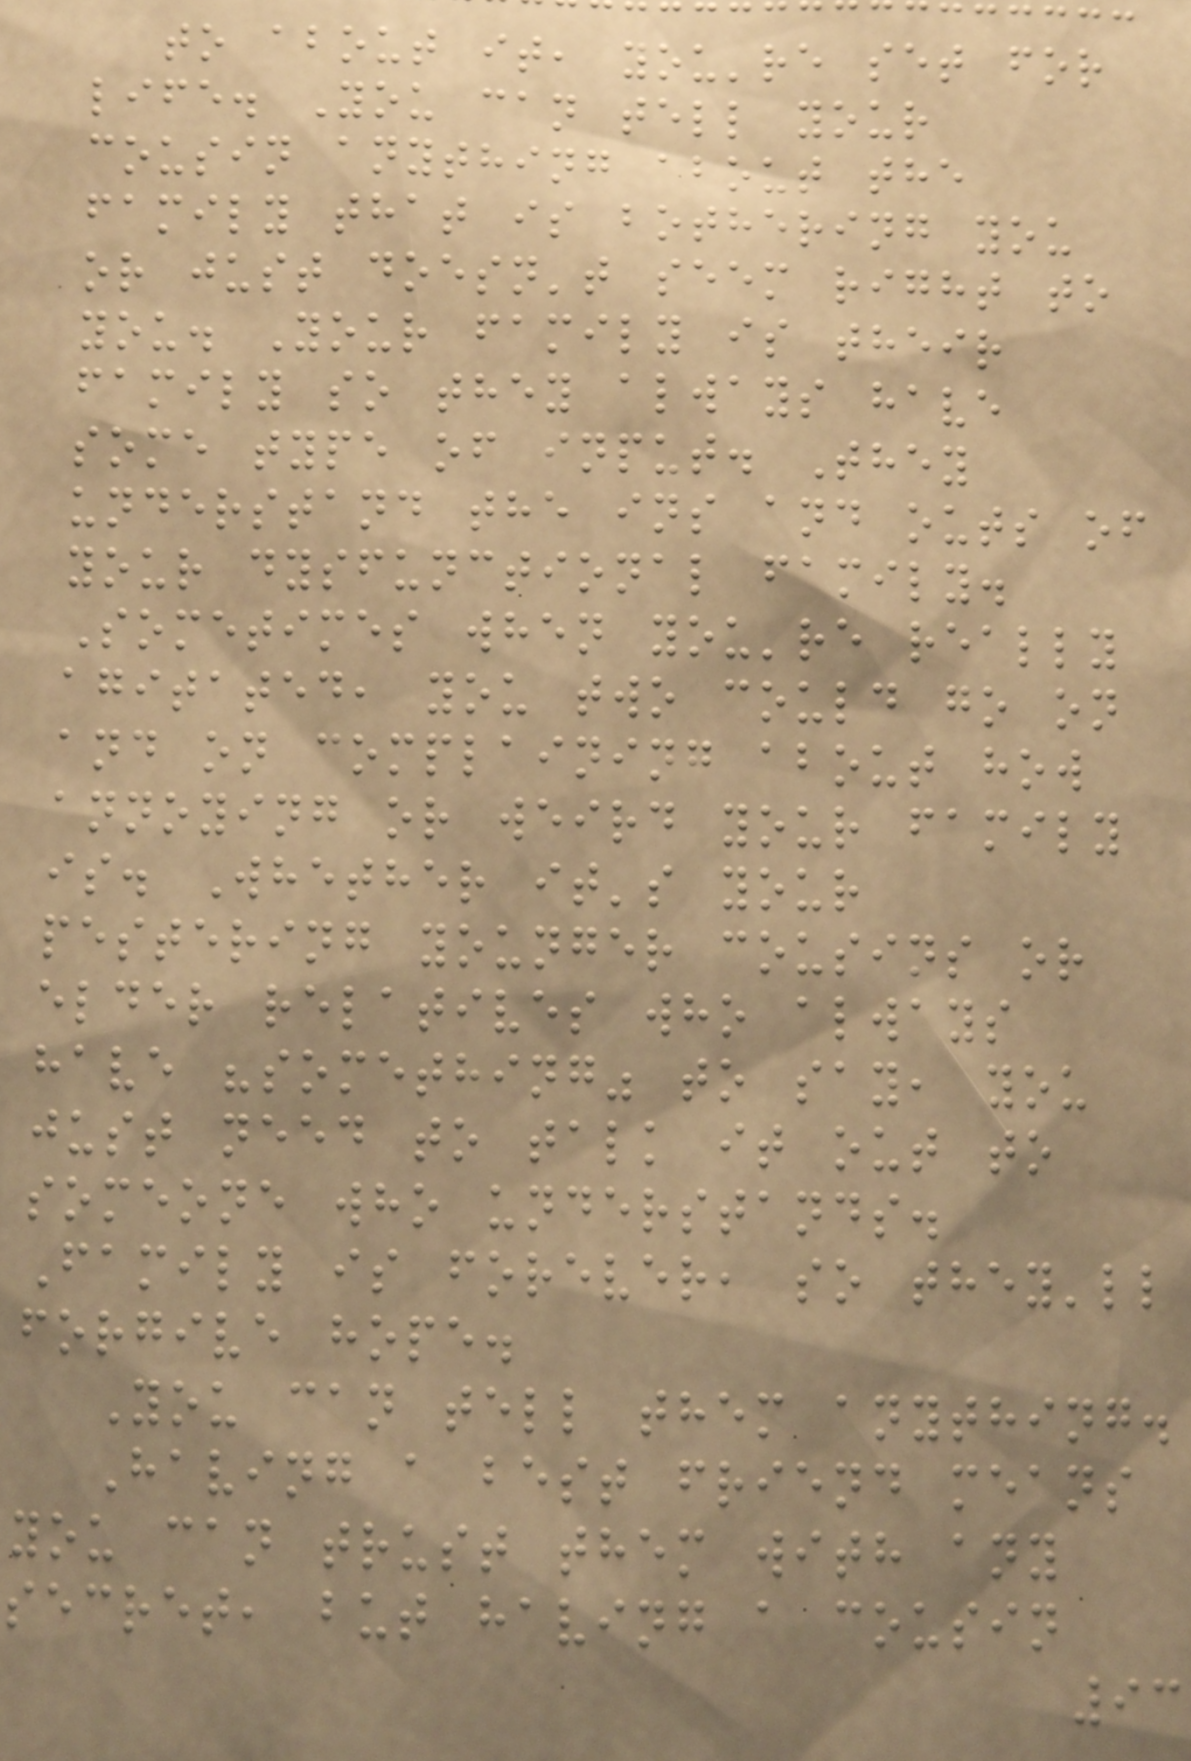to about it, you're set for
life. You can tell your
cousin anything about the
family that is bothering you
or just doesn't seem right to
you. Your family is their
family so they always have
some type of input. They
understand the ins and outs of
your dysfunctional family.
Sometimes when you're really
agitated, you two could go on
and on complaining about how
annoying or weird your family
is. Whether it's your
pestering younger cousins or
elder relatives who always
have "something" to say, you
just need to talk it out to
someone who understands.
Family is forever, so they'll
forgive hope.
You can tell them anything.
Having a best friend means
you can trust them with any
secret, but having a cousin
93
